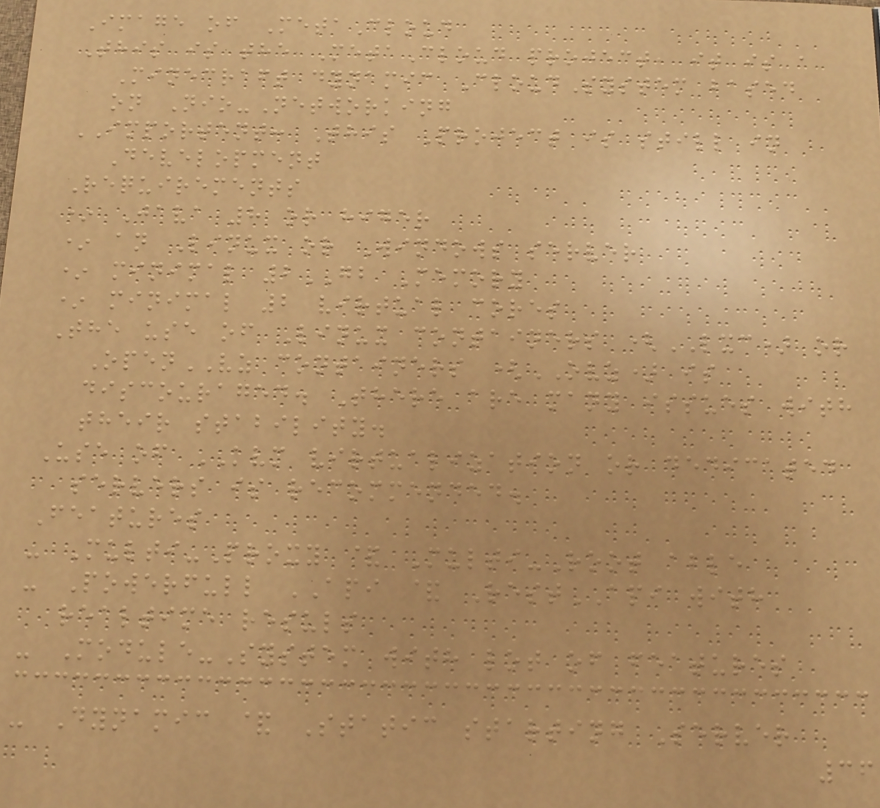Image of MetaCloud
This is the MetaCloud project, it is a
Minecraft dynamic CloudSystem based
on Nio-Networking
IMPORTENT: This Project is still in
Development
Requirements
* Java 8 or higer
* an Linux or Windows server
* minimal 2GB Memory
* minimal 2 virtual cores
The use of Linux containers (LXC) or
OpenVZ containers (OVZ) is
discouraged. There are many issues with
their stability.
Use of KVM virtualization or dedicated
servers is recommended.
Features
- Multi-Proxy & Multi-Root able
- Powerfull API & RestAPI with
realtime resuls
- Module-System with lot of features
- Dynamic & Static starting Server
36
